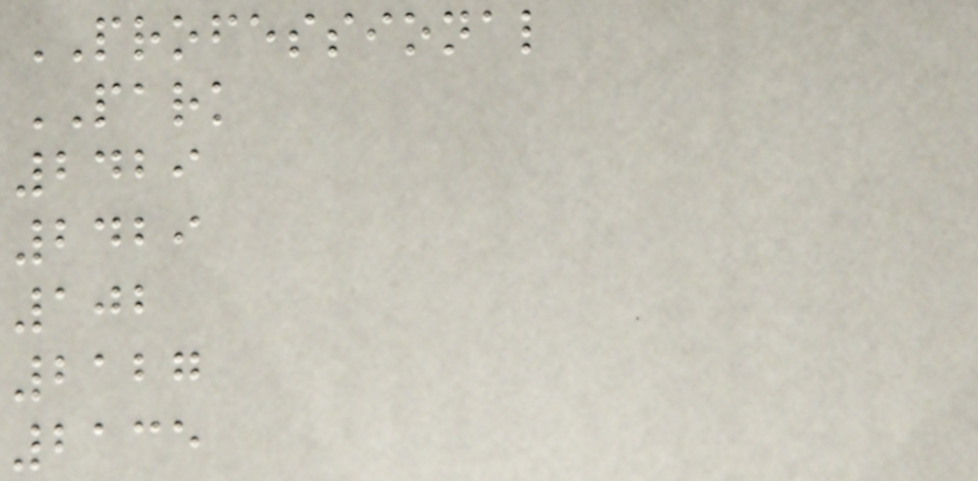PROFESSIONAL
PARK
2429
2429
102
2127
2135
